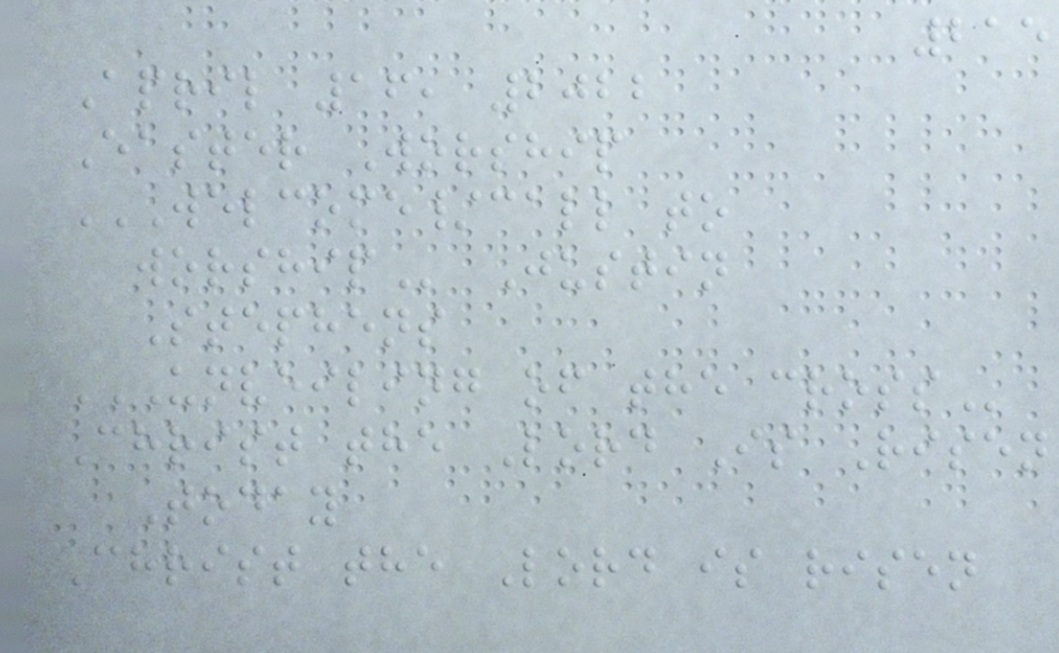215
April 16, 2022
Easter Worship
WELCOME/CALL TO
WORSHIP Justin
Stephens
UNVEILING OF THE CROSS
Christ the Lord Is Risen
Today
Christ the Lord is risen
